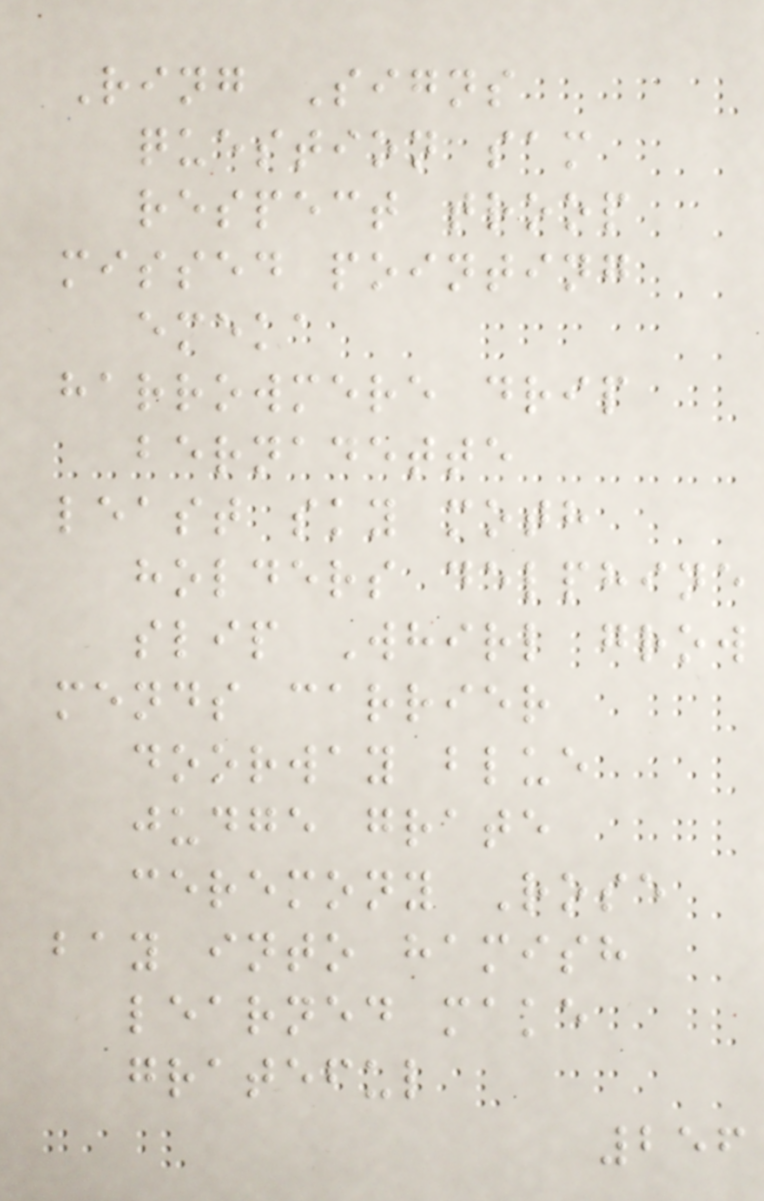Ring Signs
question sam
respect troop
missed pointing
emeka
harrowmere drip
bernadette
least sky moth
holders delphine
slip Whirl grow
mends carrier
doorway blue
judge grate
ceremony Rose
bay into hamish
learned make
grateful
256
